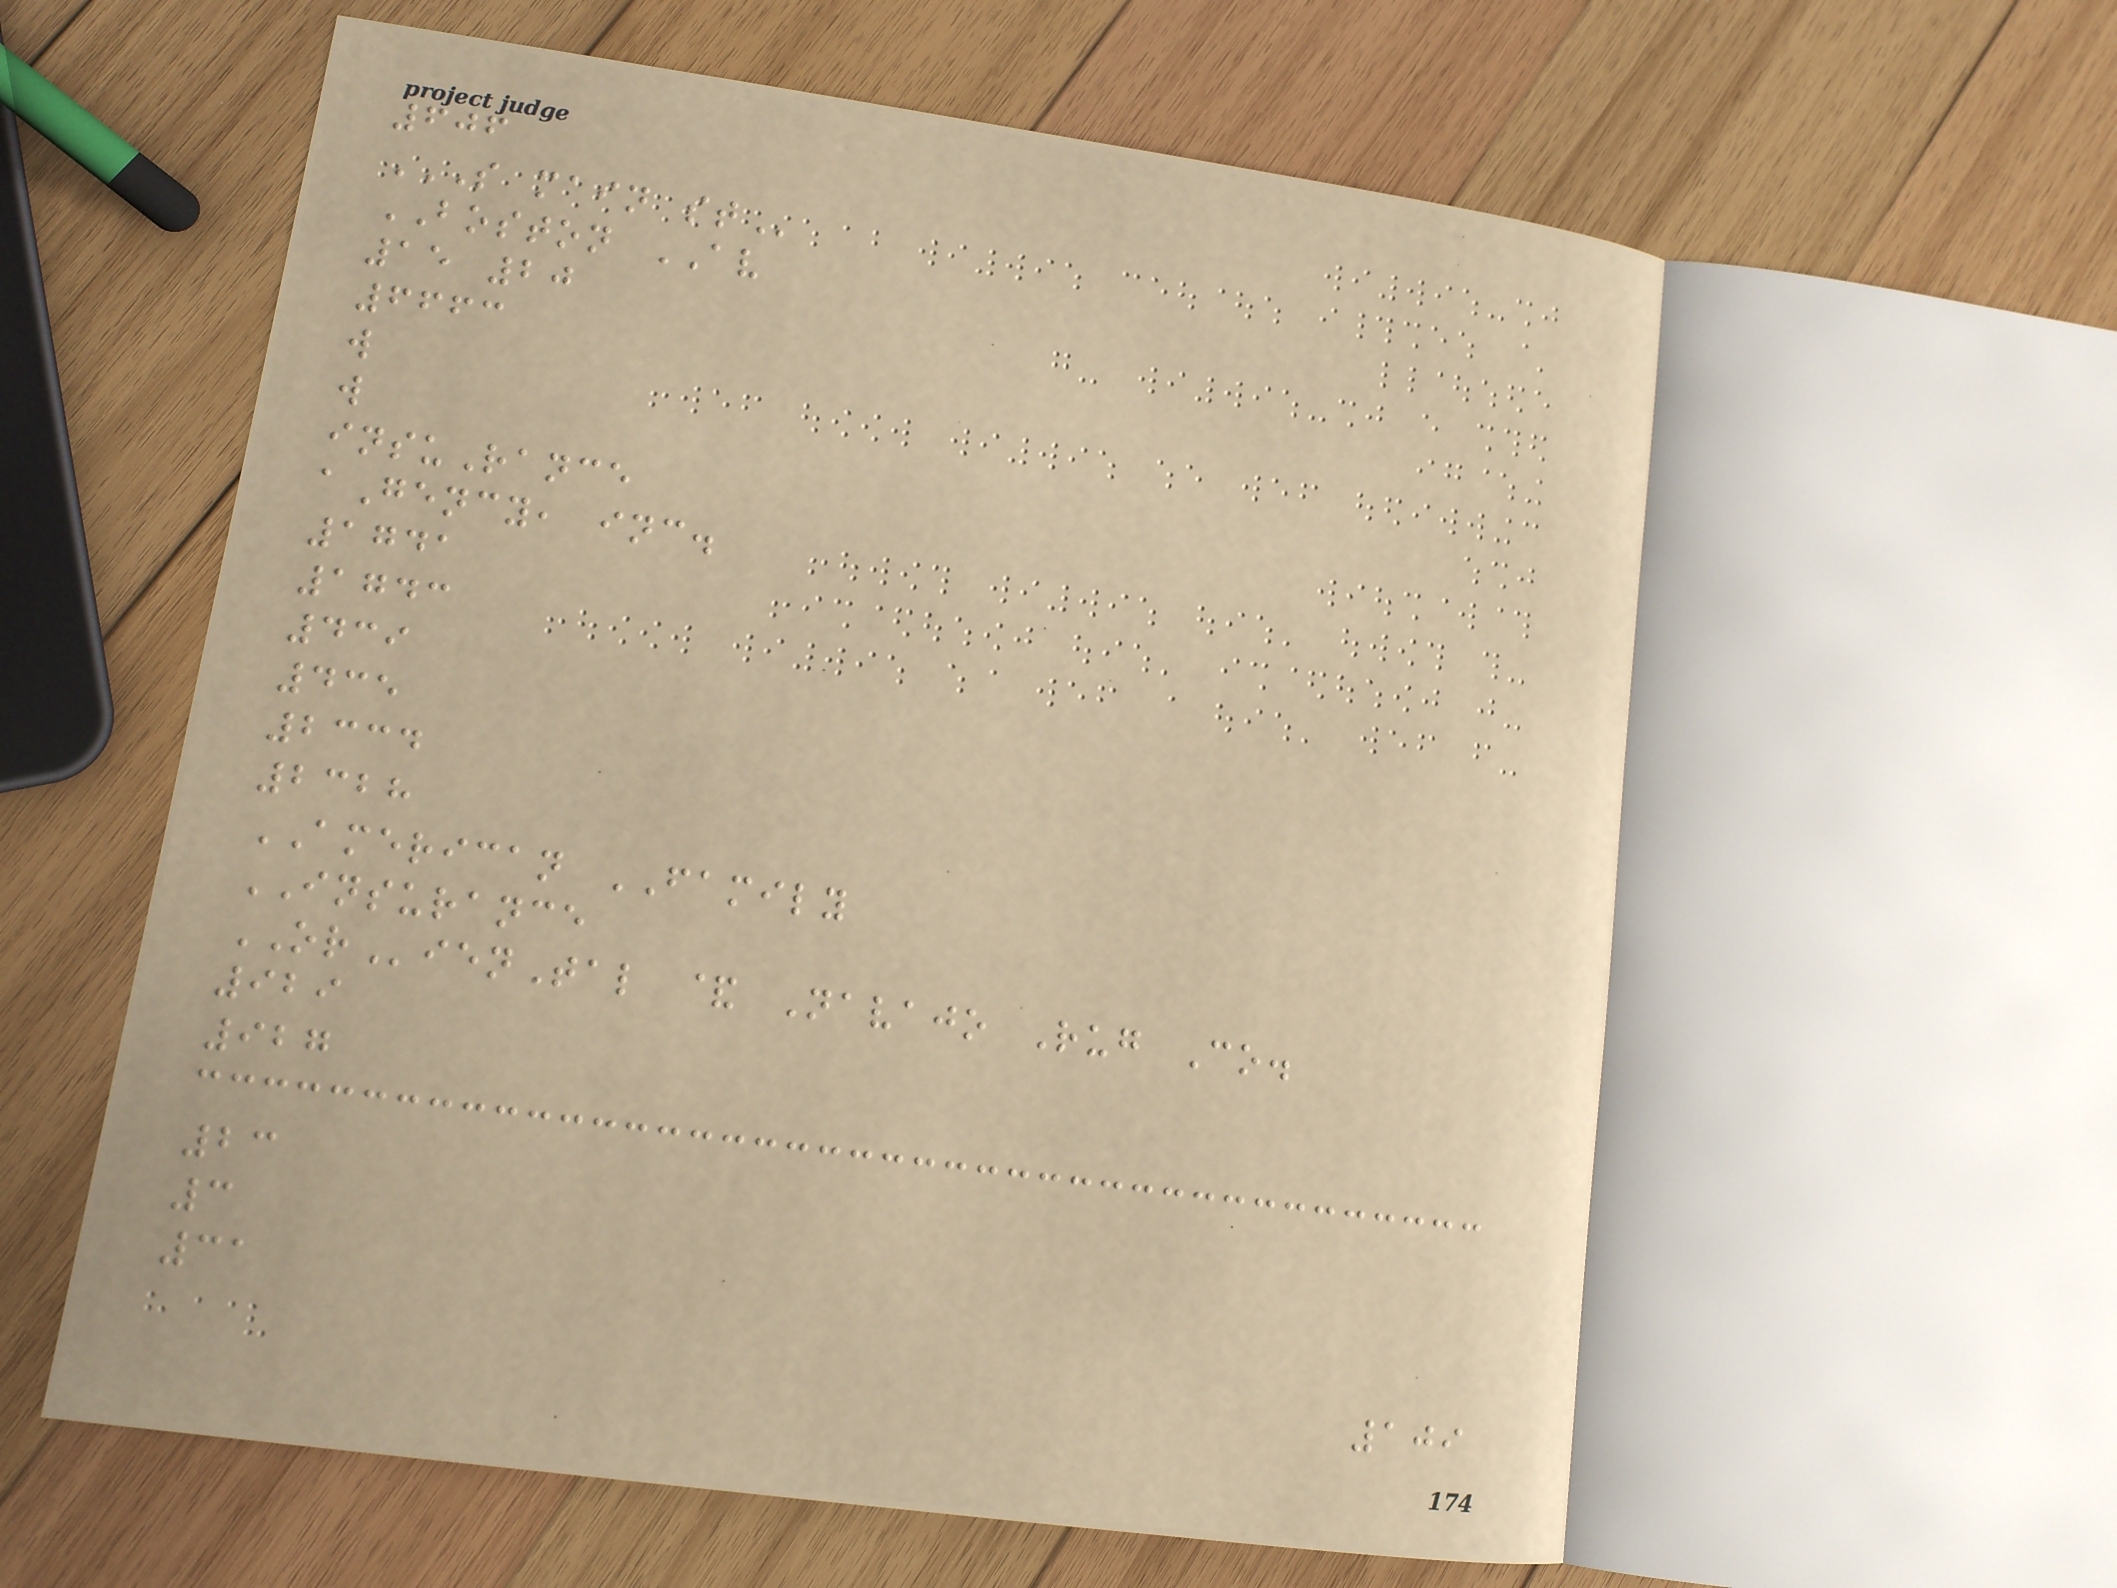606
S MAIN ST
BOSTON AV
15 20
6663
w
w
insuRance
aGency, inc.
1741
1743
439
435
2334
2328
AMERICAN FAMILY
INSURANCE
ORienTal & Navajo Rug Co.
929
927
23
3
31
109
